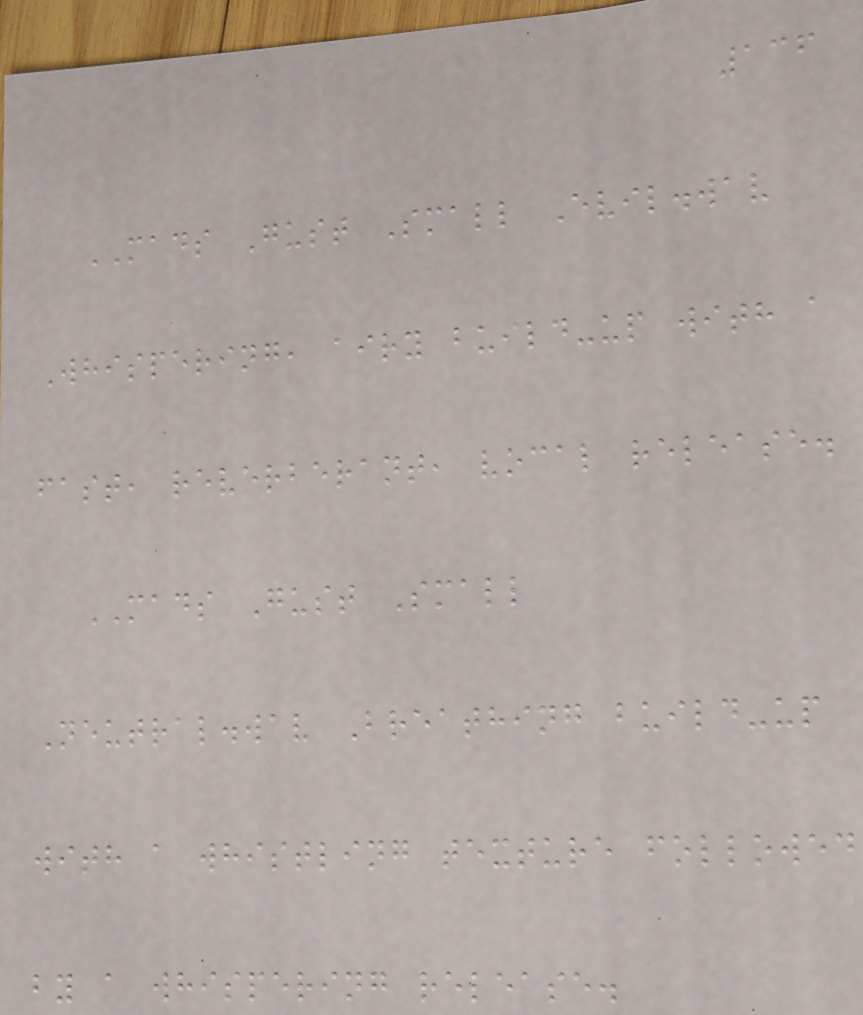136
MADS Gust Small Evil.wav
Whispering, airy build-up with a
fast, reverberant, vocal release.
MADS Gust Small
Neutral.wav Breathing build-up
with a whistling texture followed
by a whispering release.
